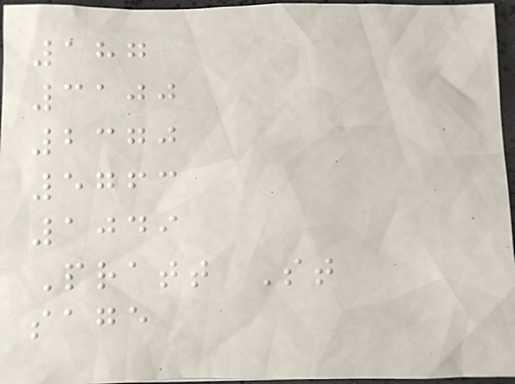187
3100
2370
5763
1049
Pratt St
sage
